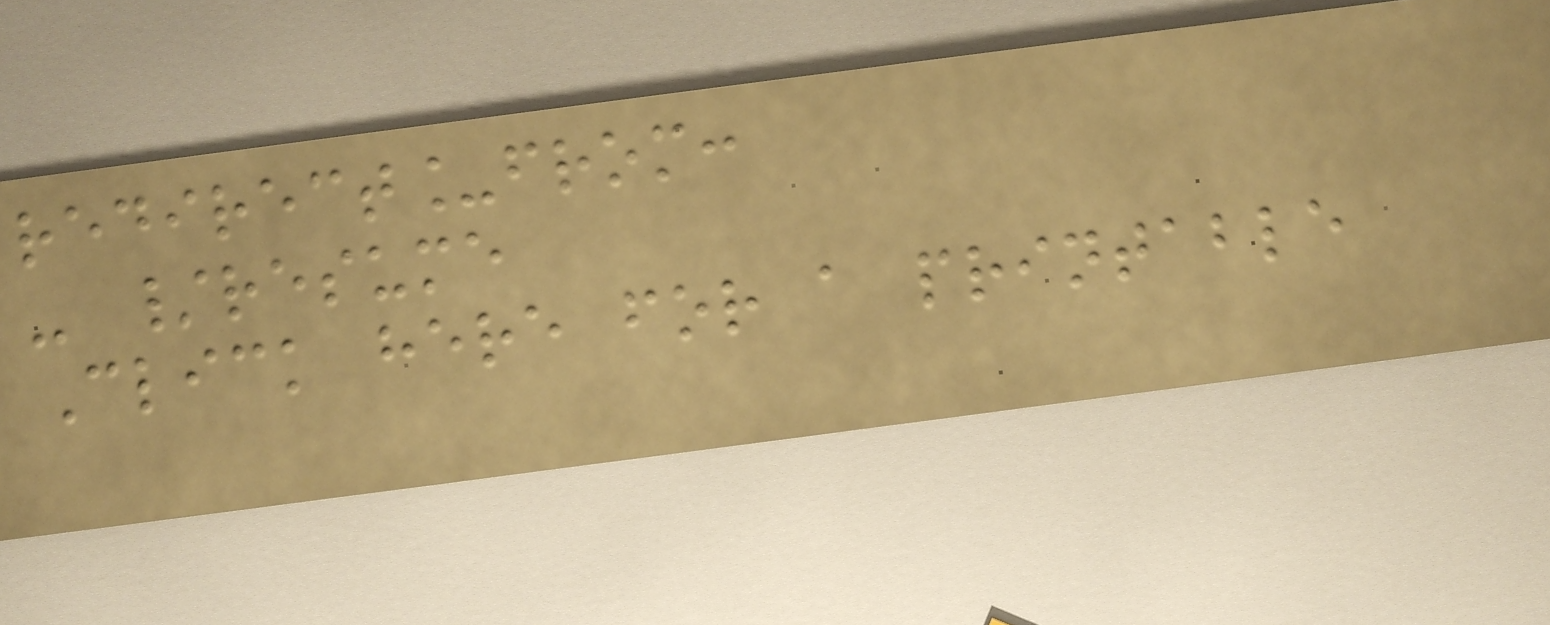redirect_from:
- /resume
Click here for a printable
